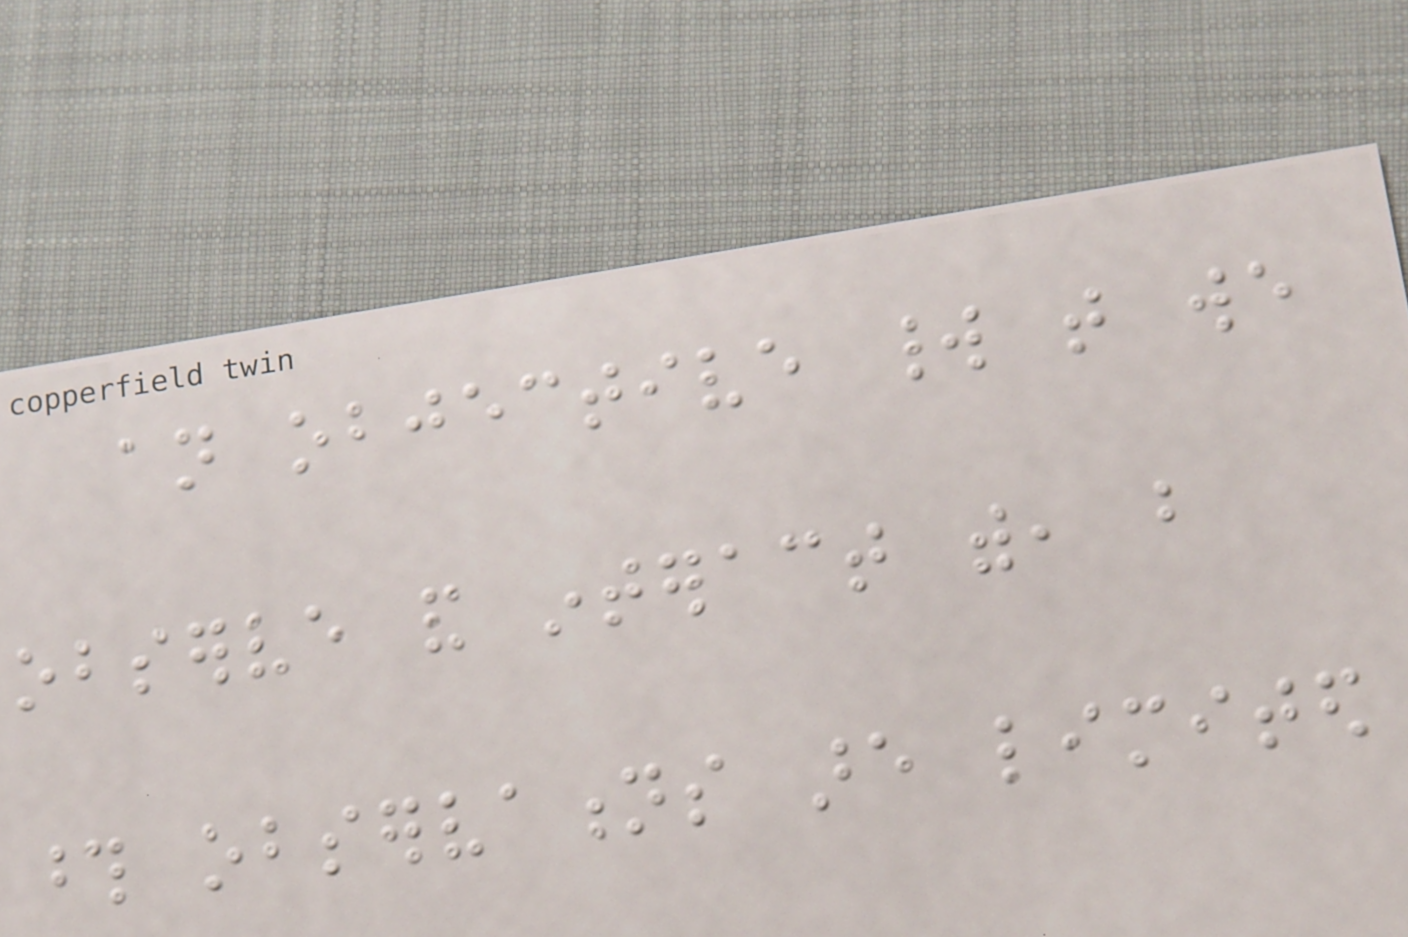an objective world that we
observe and interact with, but
those observations are limited
